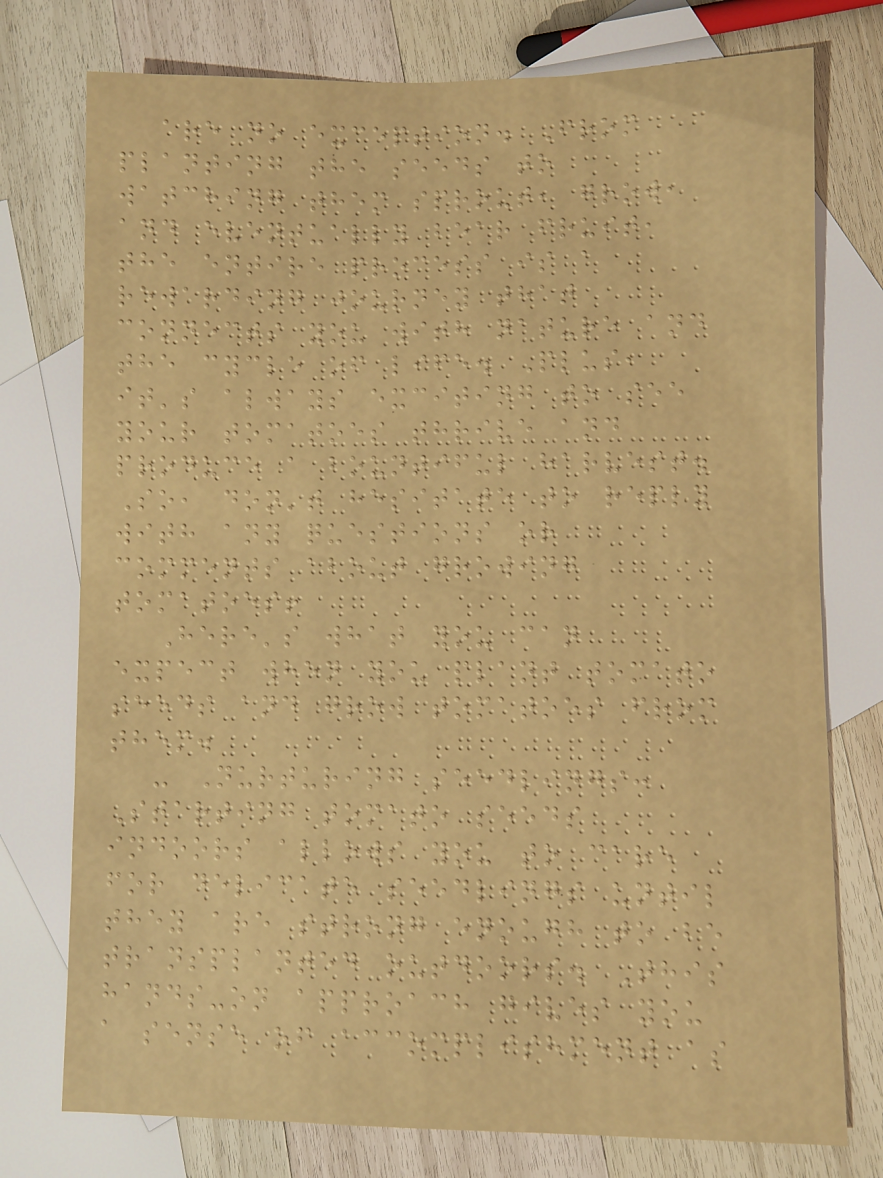are no exception. From
planting the seeds to
watching them sprout, grow,
and eventually bear fruit,
the entire process is a
rewarding journey that
connects you with nature and
the cycle of life. Plus,
it's always exciting to see
your tomatoes thrive and
produce a bountiful harvest.
So, don't hesitate to reply
with any questions or
comments about growing
tomatoes!
Here's what you can
expect when you plant tomato
seeds and grow tomatoes from
them.
- Nurturing seedlings:
Starting tomato seeds
indoors allows you to care
for delicate seedlings until
they are strong enough to be
transplanted outdoors. This
hands-on approach gives you
a sense of accomplishment as
